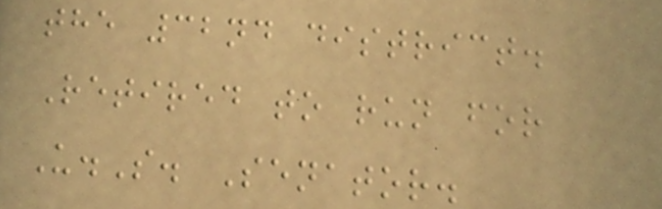the 32nd district.
Retired to run for
U.S. Senator.
